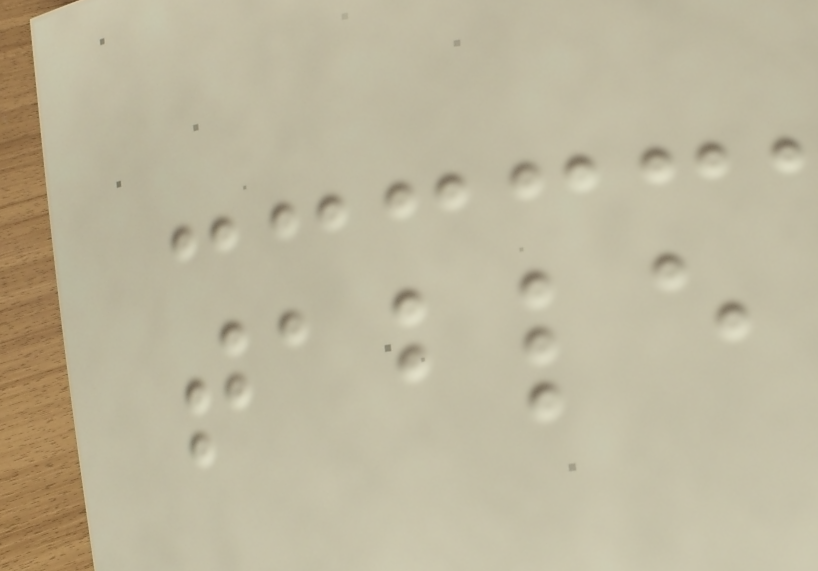table
